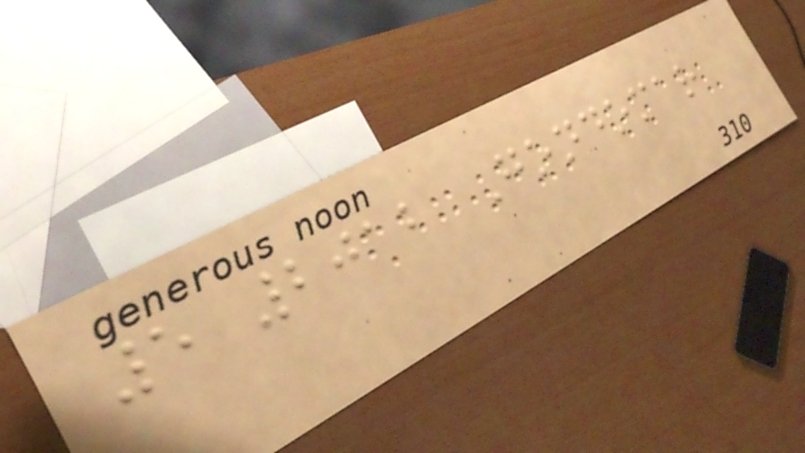5 2012 Gondomar
